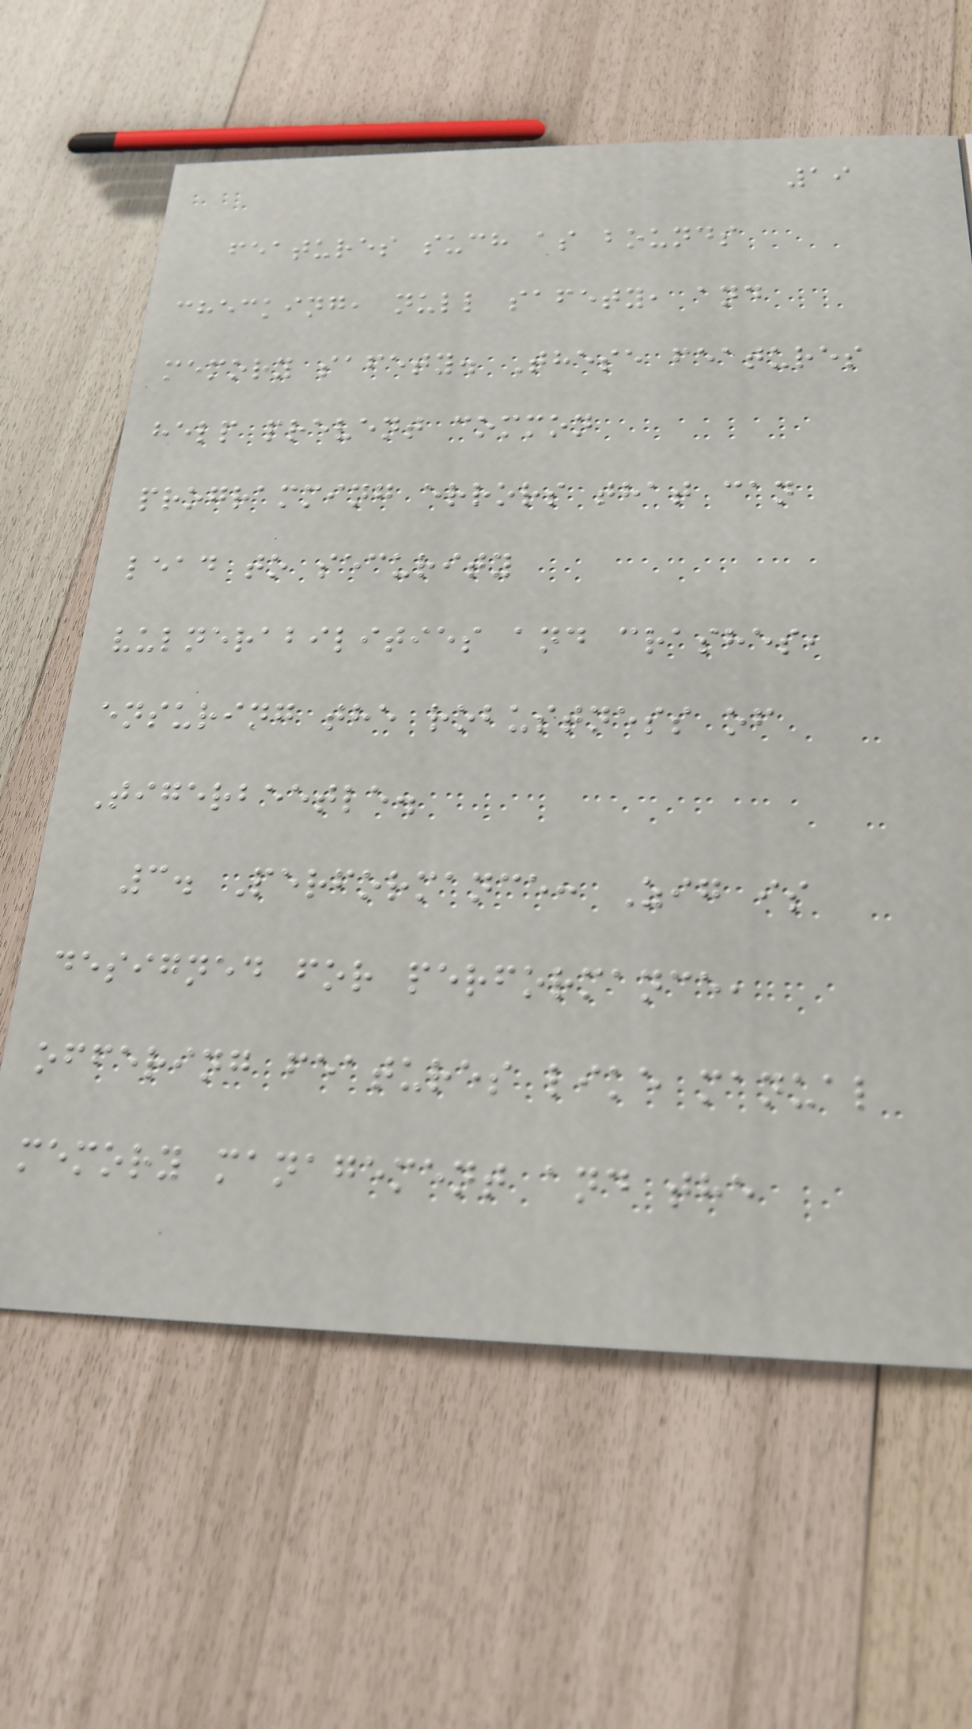19
features such as bounds
checking, null safety, and
memory safety. These features
help prevent common
programming errors that can
lead to security
vulnerabilities and crashes,
ensuring the robustness of
Tigerbeetle.
3. Performance: Zig is
designed for performance,
offering features like manual
memory management and the
